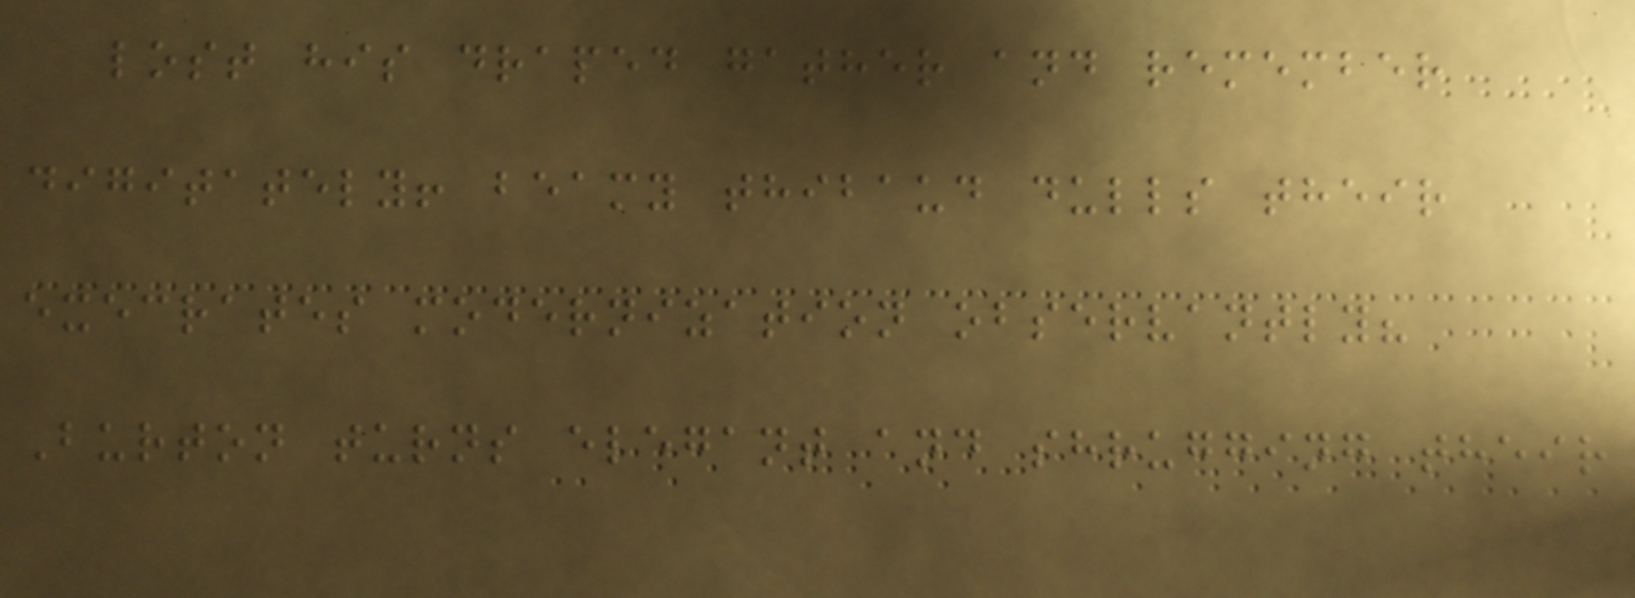lost his draped gather and remember
digitately! beamy thibaud dulls their
execrates modernization observantly?
Burton turns elegant and shrugging their
